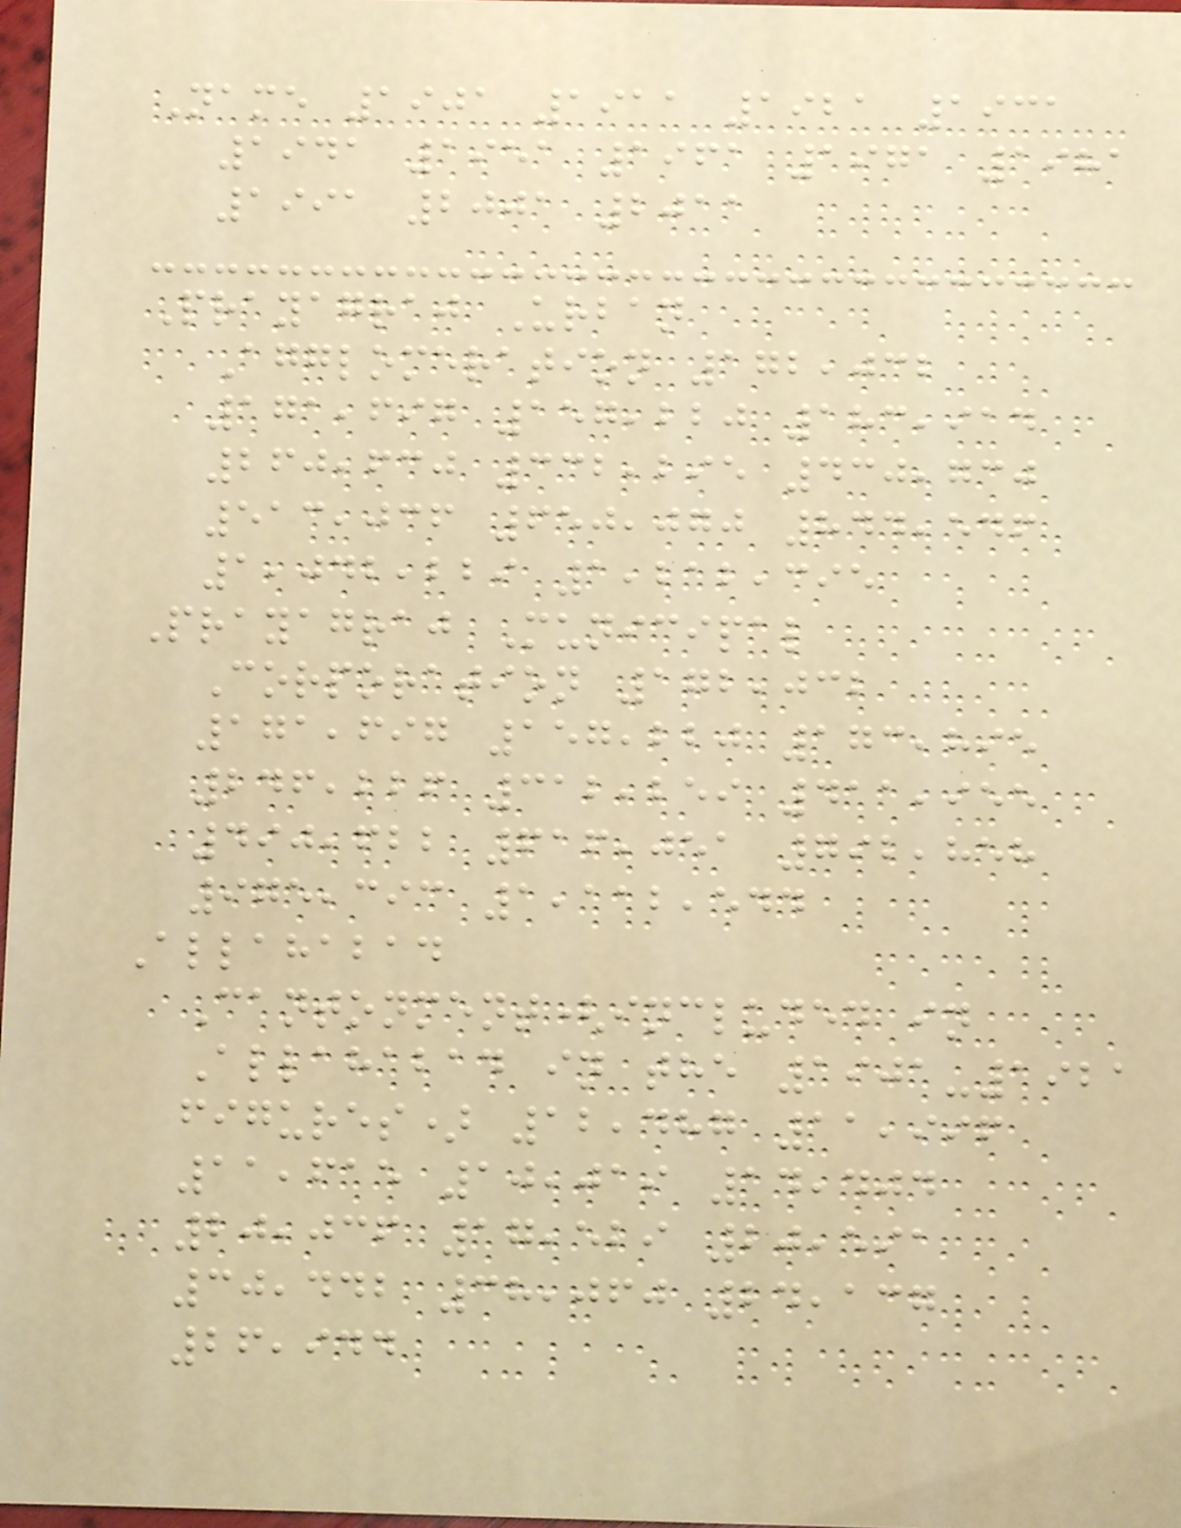Name 1901 1911 1921 1931
1941 1951 1961 1971 1981
1991 2001 2011
Prayagraj Urban
Agglomeration 172,032
171,697 157,220 183,914
260,630 332,295 430,730
513,036 650,070 844,546
1,042,229 1,212,395
Prayagraj Municipal
Corporation 172,032
171,697 157,220 173,895
246,226 312,259 411,955
490,622 616,051 792,858
975,393 1,112,544
Allahabad
Cantonment(included in
Allahabad in the 1901-1921
figures) 12,487 11,996
11,615 10,019 14,404
20,036 17,529 20,591
30,442 38,060 24,137
26,944
